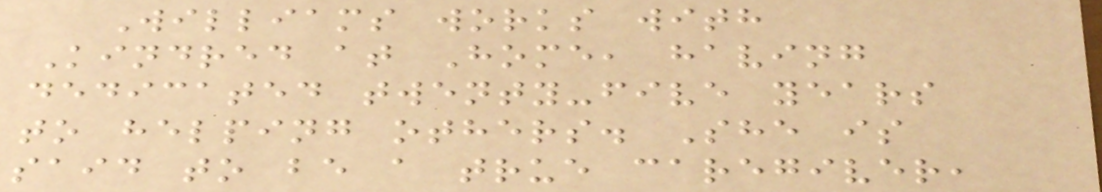Williams works with
Kindred at Home, having
dedicated twenty-five years
to helping others. She is
said to be a true caregiver,
